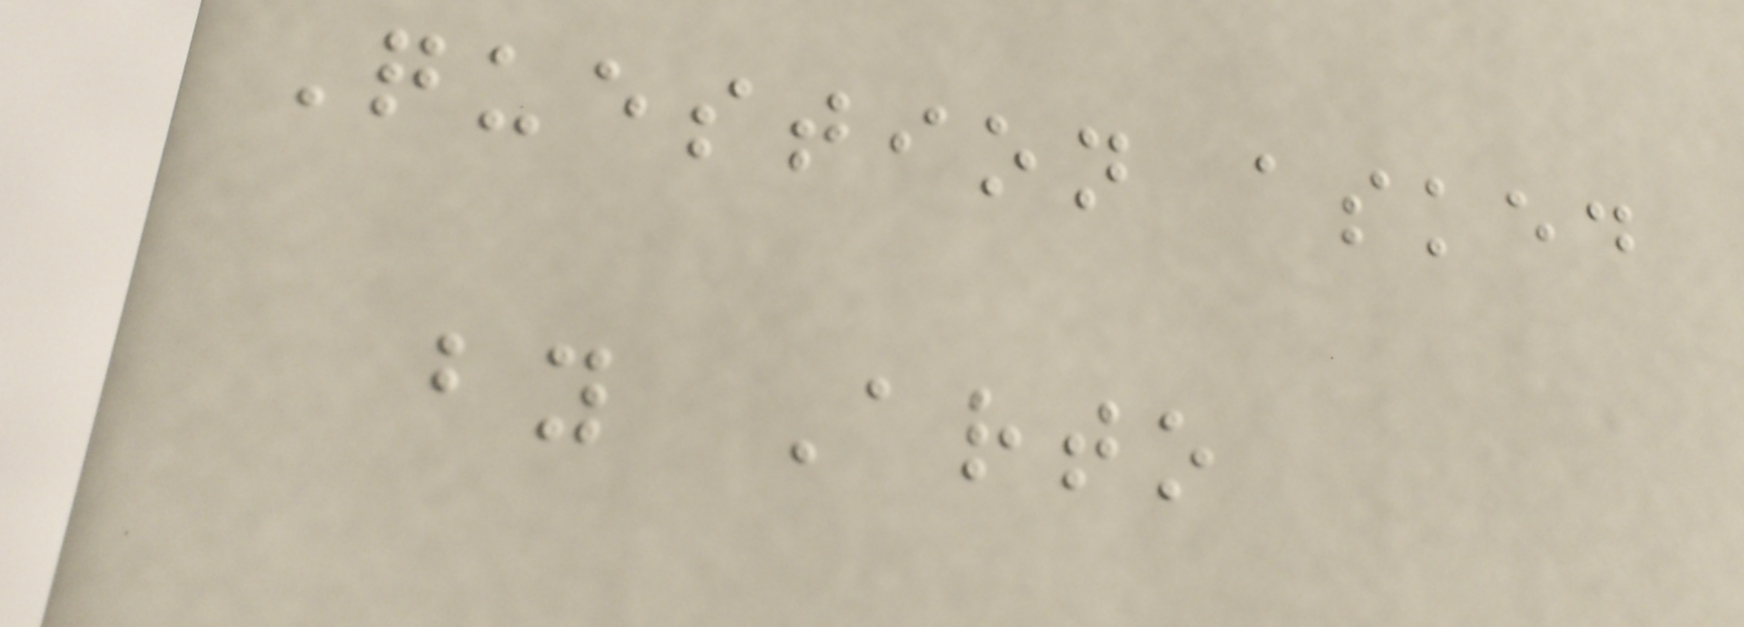Question asked
by Arto
